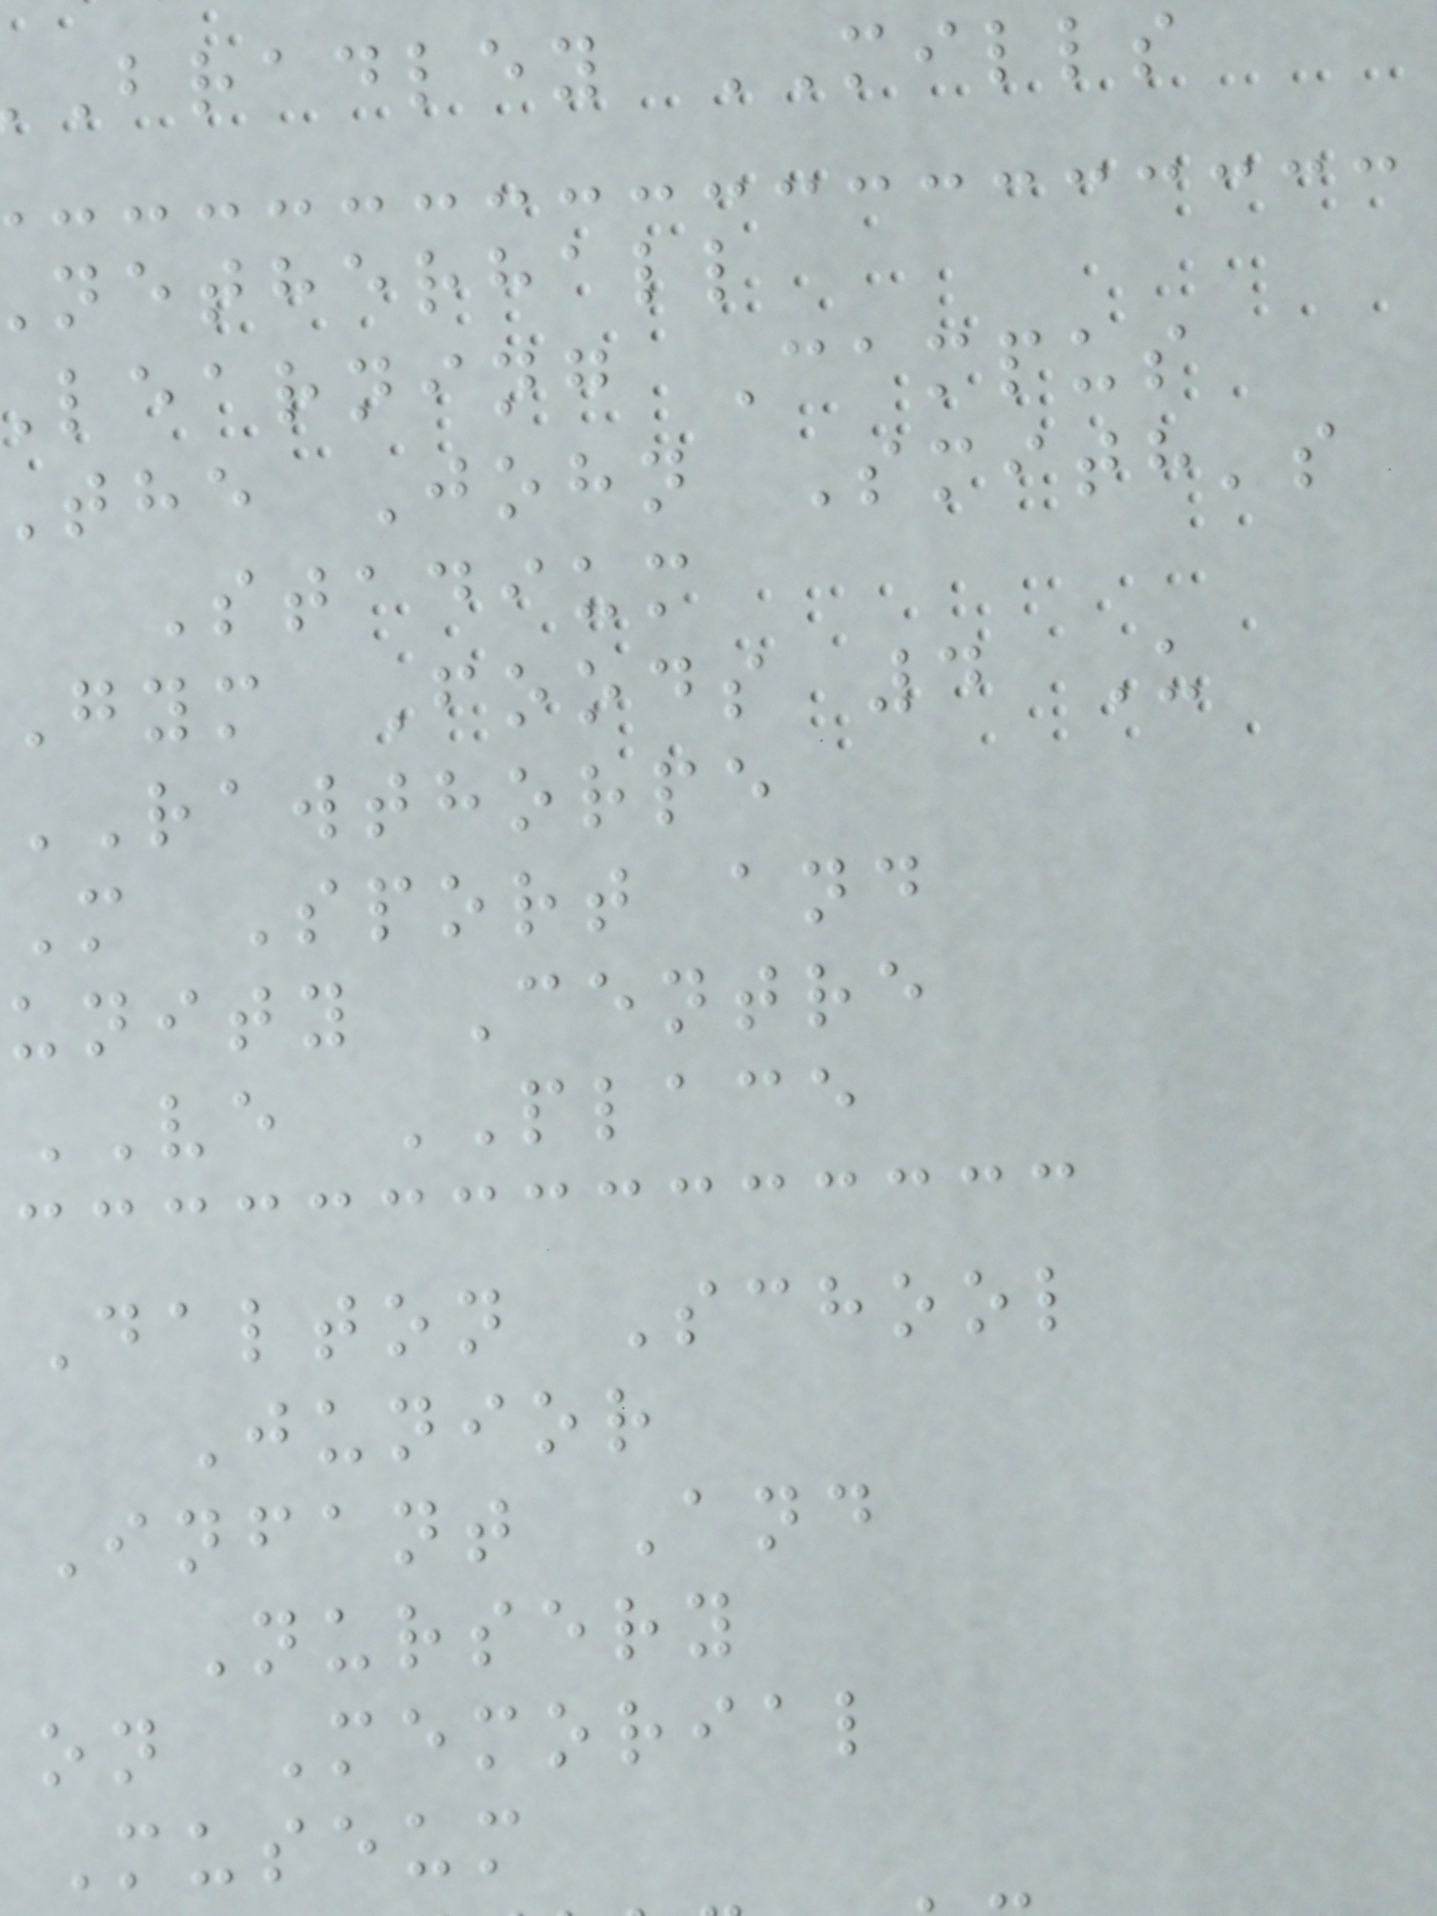bradley MILLS
netherhall
learning Campus
the John Smith's
Stadium
gym Foods 4 U
RAWTHORPE
M Sport and
unity Centre
VE PLACE
Dalton School
Junior
Infant And
Nursery
on Memorial
Museum
